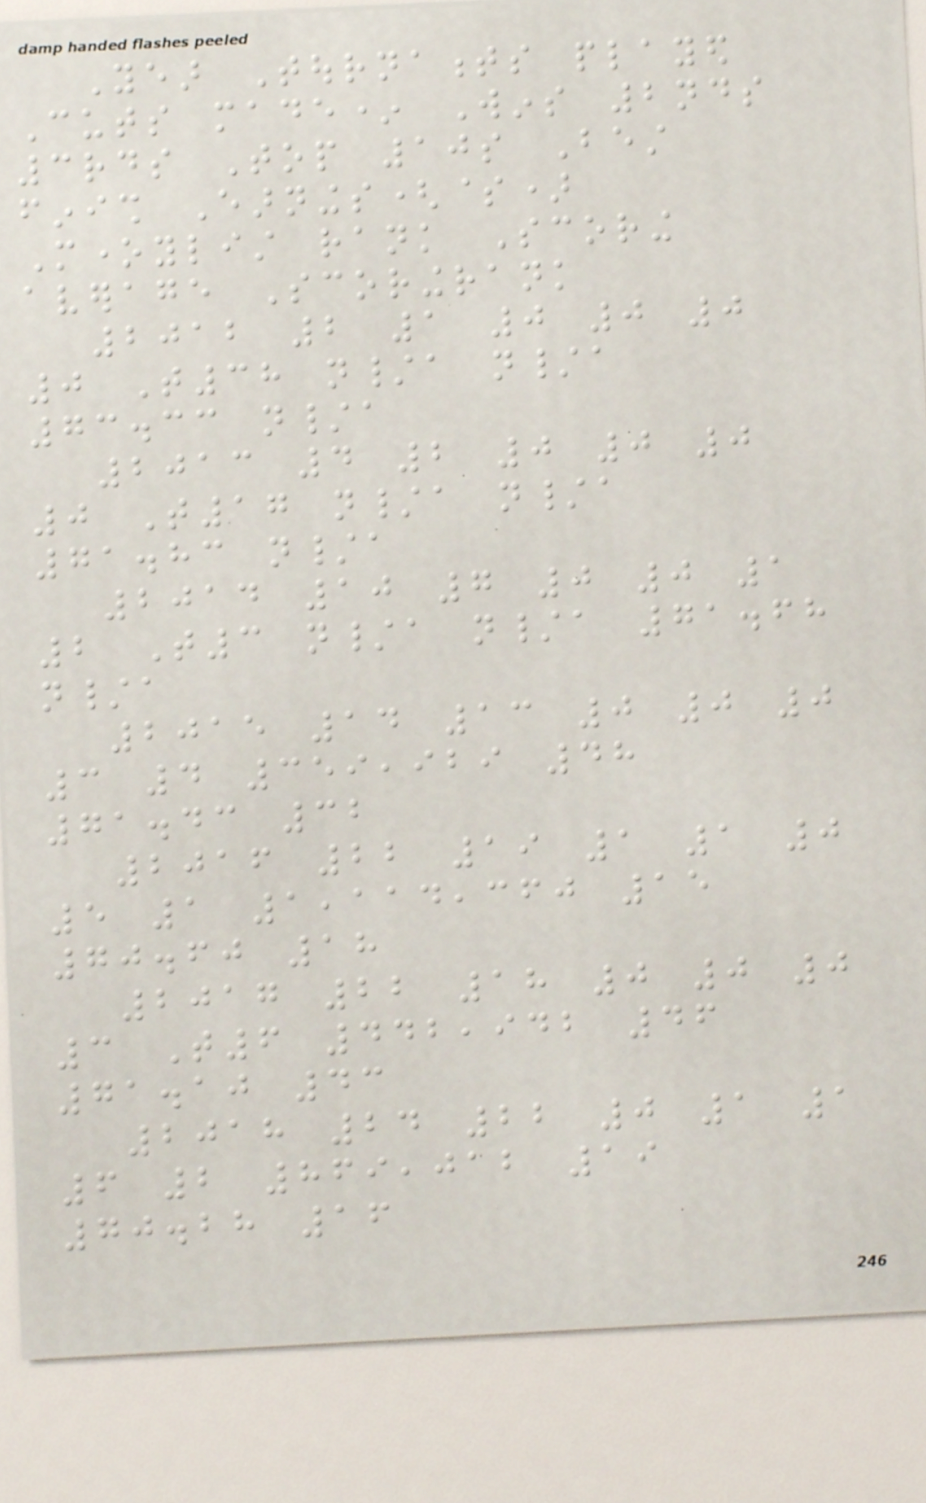Year Tournaments played
Cuts made* Wins 2nds
3rds Top 10s Best
finish Earnings($)
Moneylist rank Scoring
average Scoringrank
2012 2 1 0 0 0
0 T38 n/a n/a
73.33 n/a
2013 4 2 0 0 0
0 T17 n/a n/a
71.83 n/a
2014 10 7 0 0 1
2 T3 n/a n/a 71.68
n/a
2015 14 13 0 0 0
3 4 359,929 48
71.43 32
2016 22 19 1 1 0
5 1 1,114,360 15
70.60 18
2017 22 18 0 0 0
3 T6 442,942 46
71.10 43
2018 24 22 0 1 1
6 2 869,012 19
70.28 16
